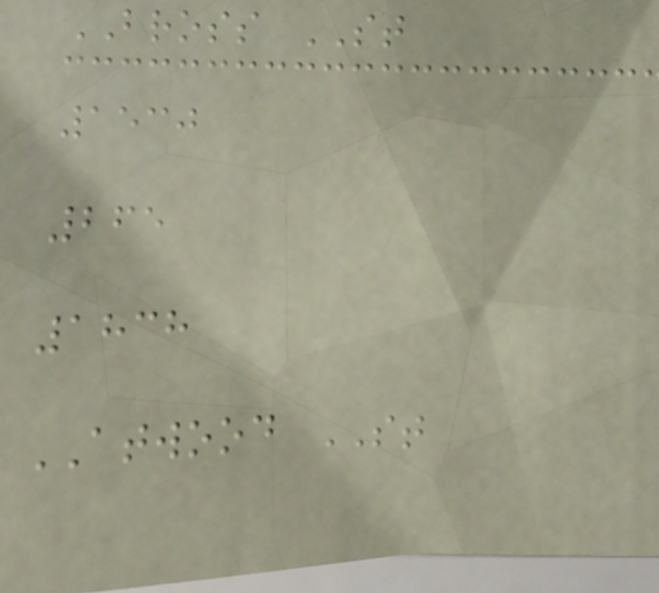BROSS ST
1530
265
1838
ATWOOD ST
